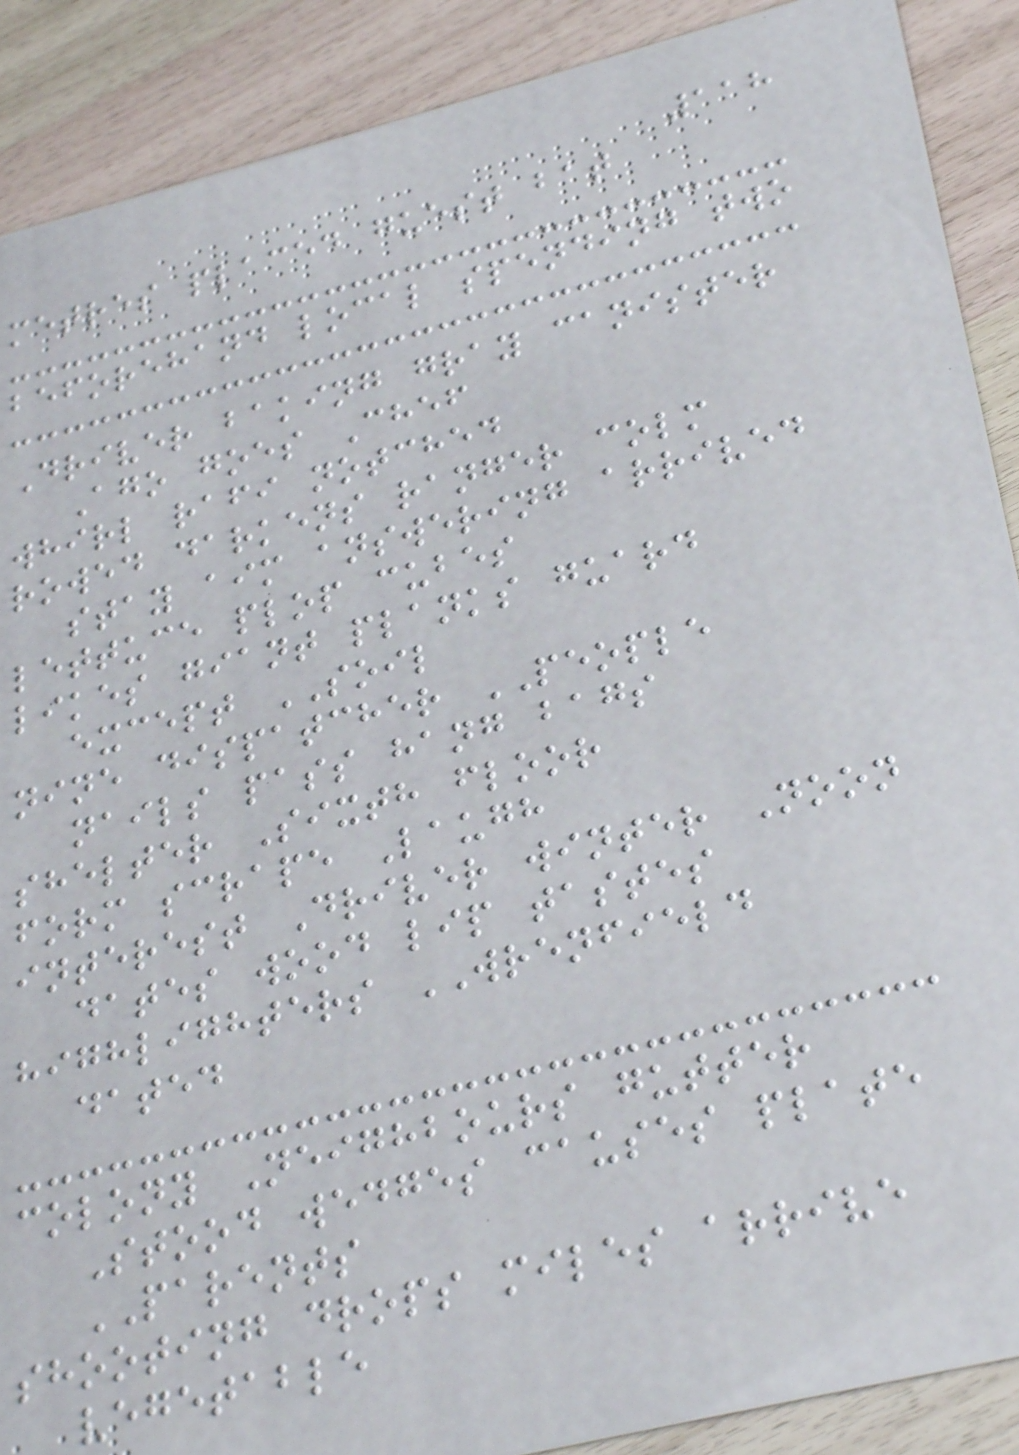118
metres placed guest bat
beforehand local spending two
Driver baking gray canister
Ago goes Chef
whirl rafi notched
rowed darkens ranger colm
stay aim answering arrived
lettuce plop cubes
likes giant planks guard
except SOIL
nine dispatcher PEOPLE
nails pass hang bags
shelter Sixth floor
form scrape Laugh
interest Driver winter Noon
dates wood lip tastes
highlighters WRENFIELD
dated
colony Neighbours gutter
Stood wedges causes plate
PARENTS
shooting drops miles arrive
vegetable
